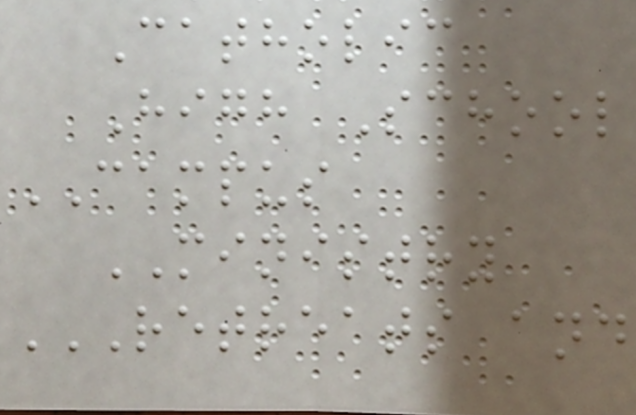Catholic
High School
CAMPUS
MINISTRY
RETREATS AND
